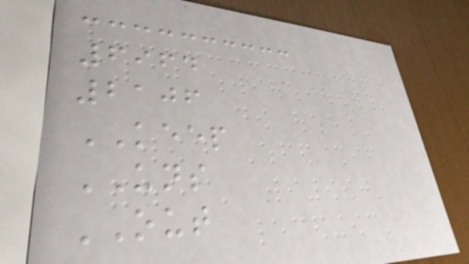6964
2106
KEEP
UNS
OUT
